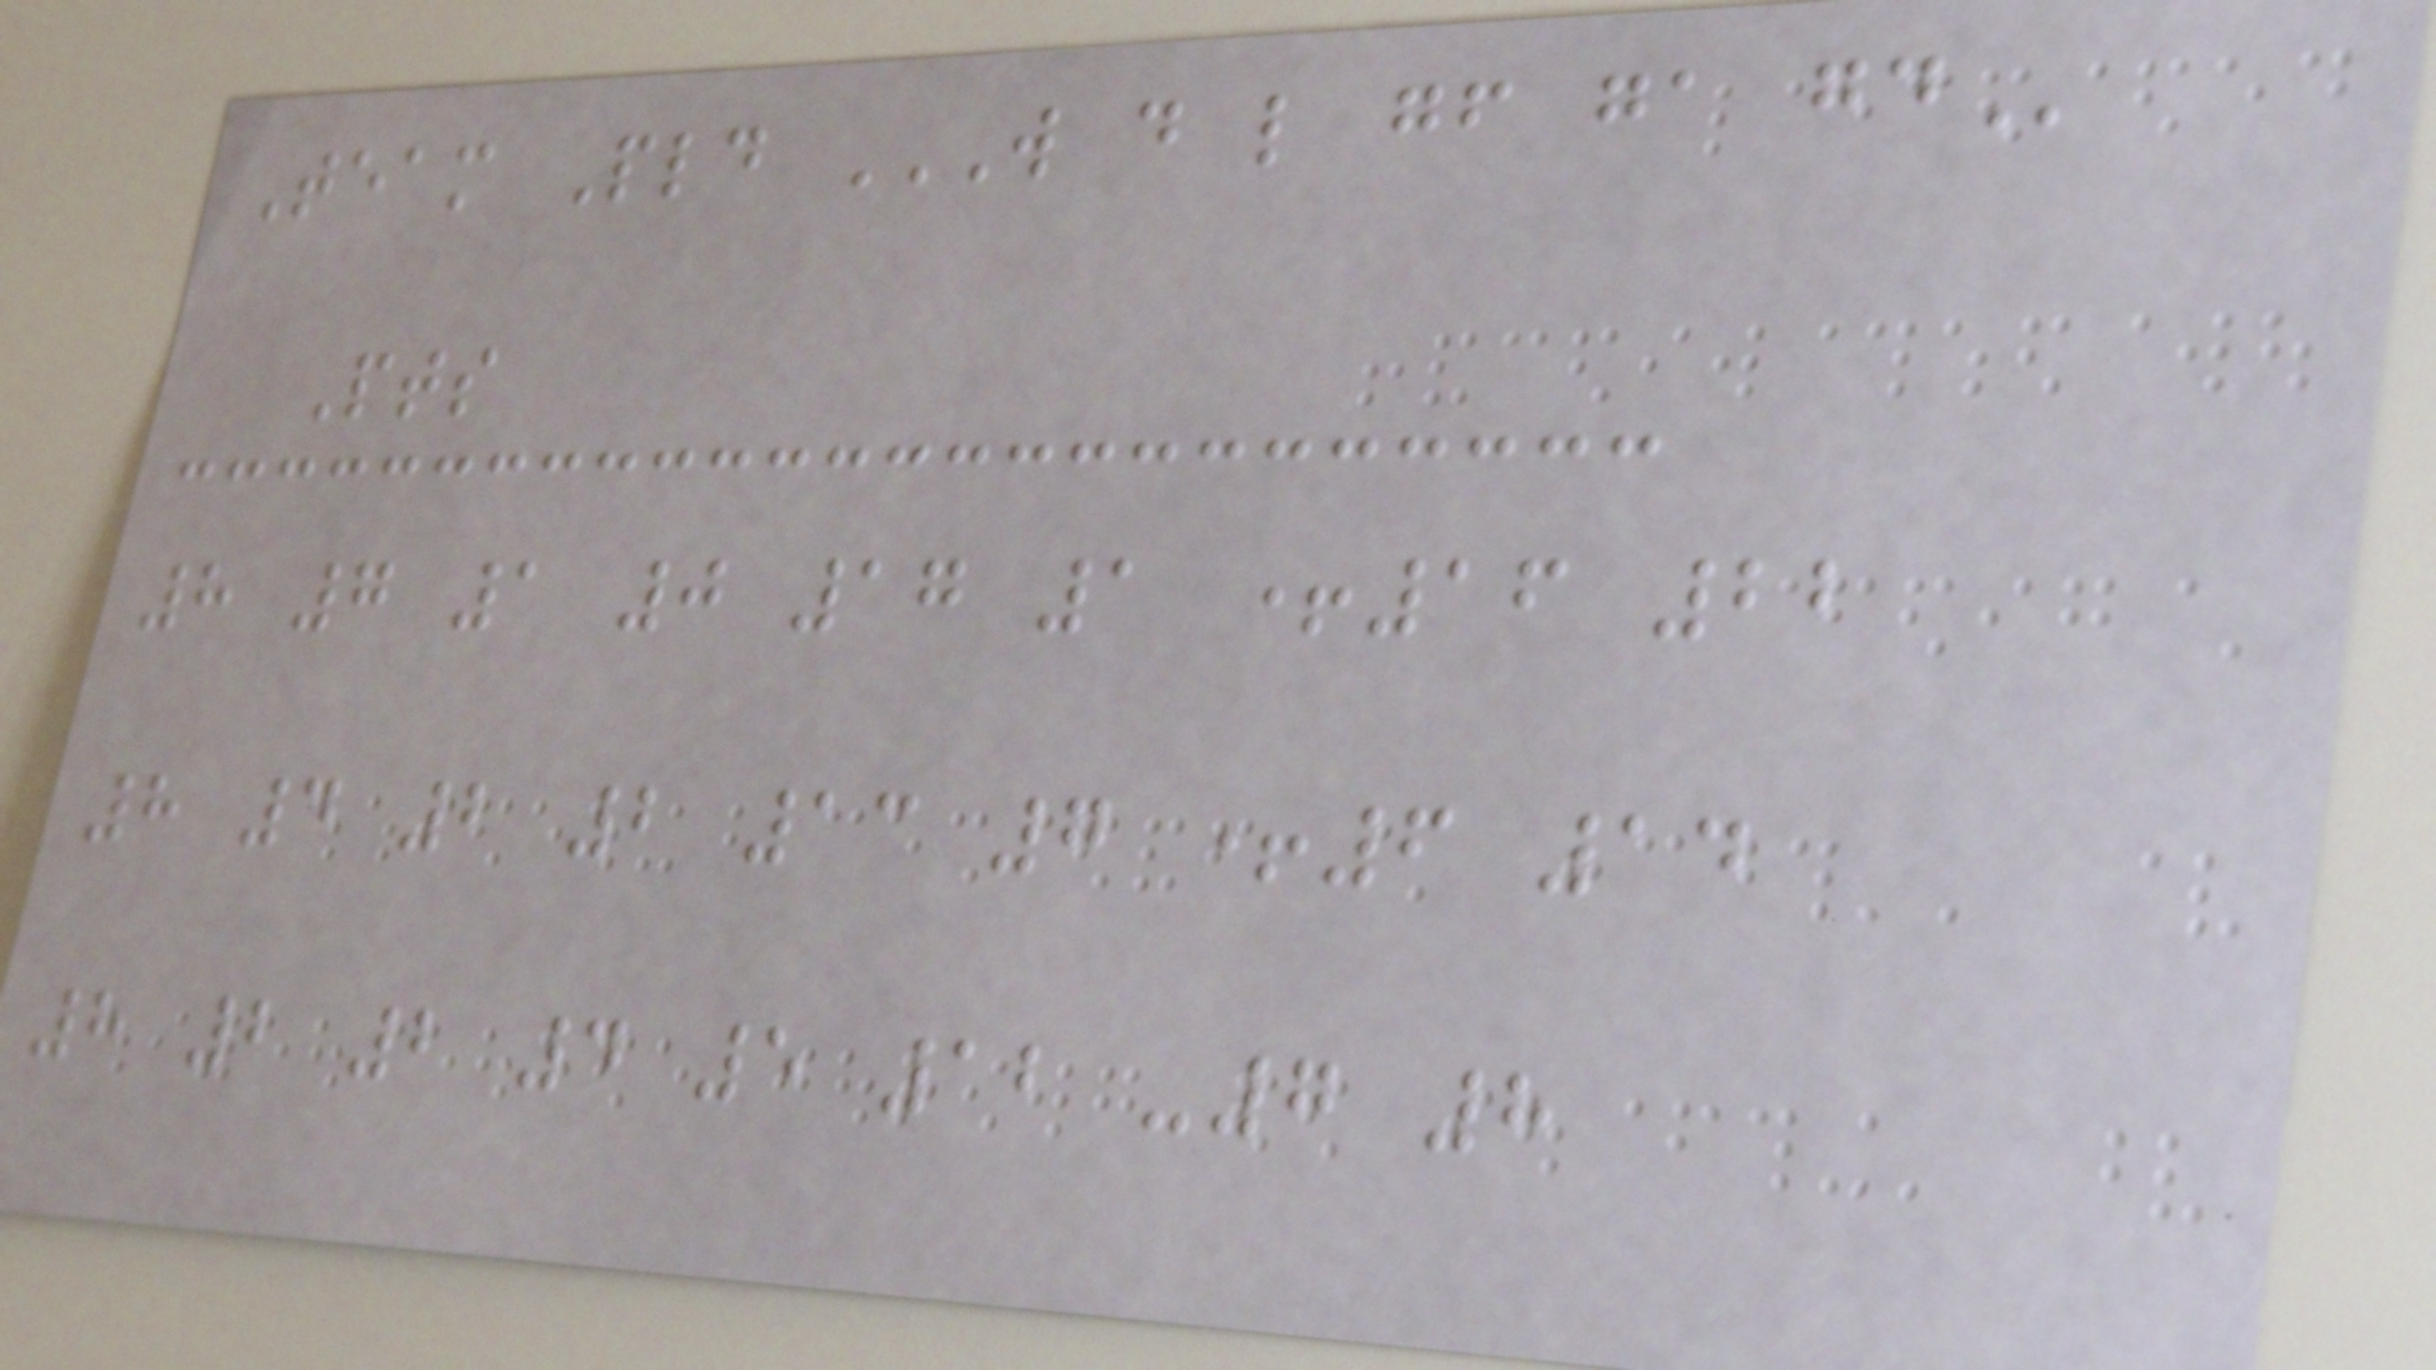Team Pld W D L GF GA GD
Pts
8 7 1 0 17 1 +16 22
8 4 2 2 13 7 +6 14
8 2 2 4 5 12 -7 8
